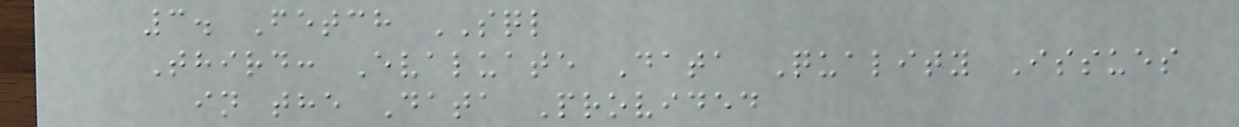3. Fetch SQL
Third: Evaluate Data Quality Issues
in the Data Provided
